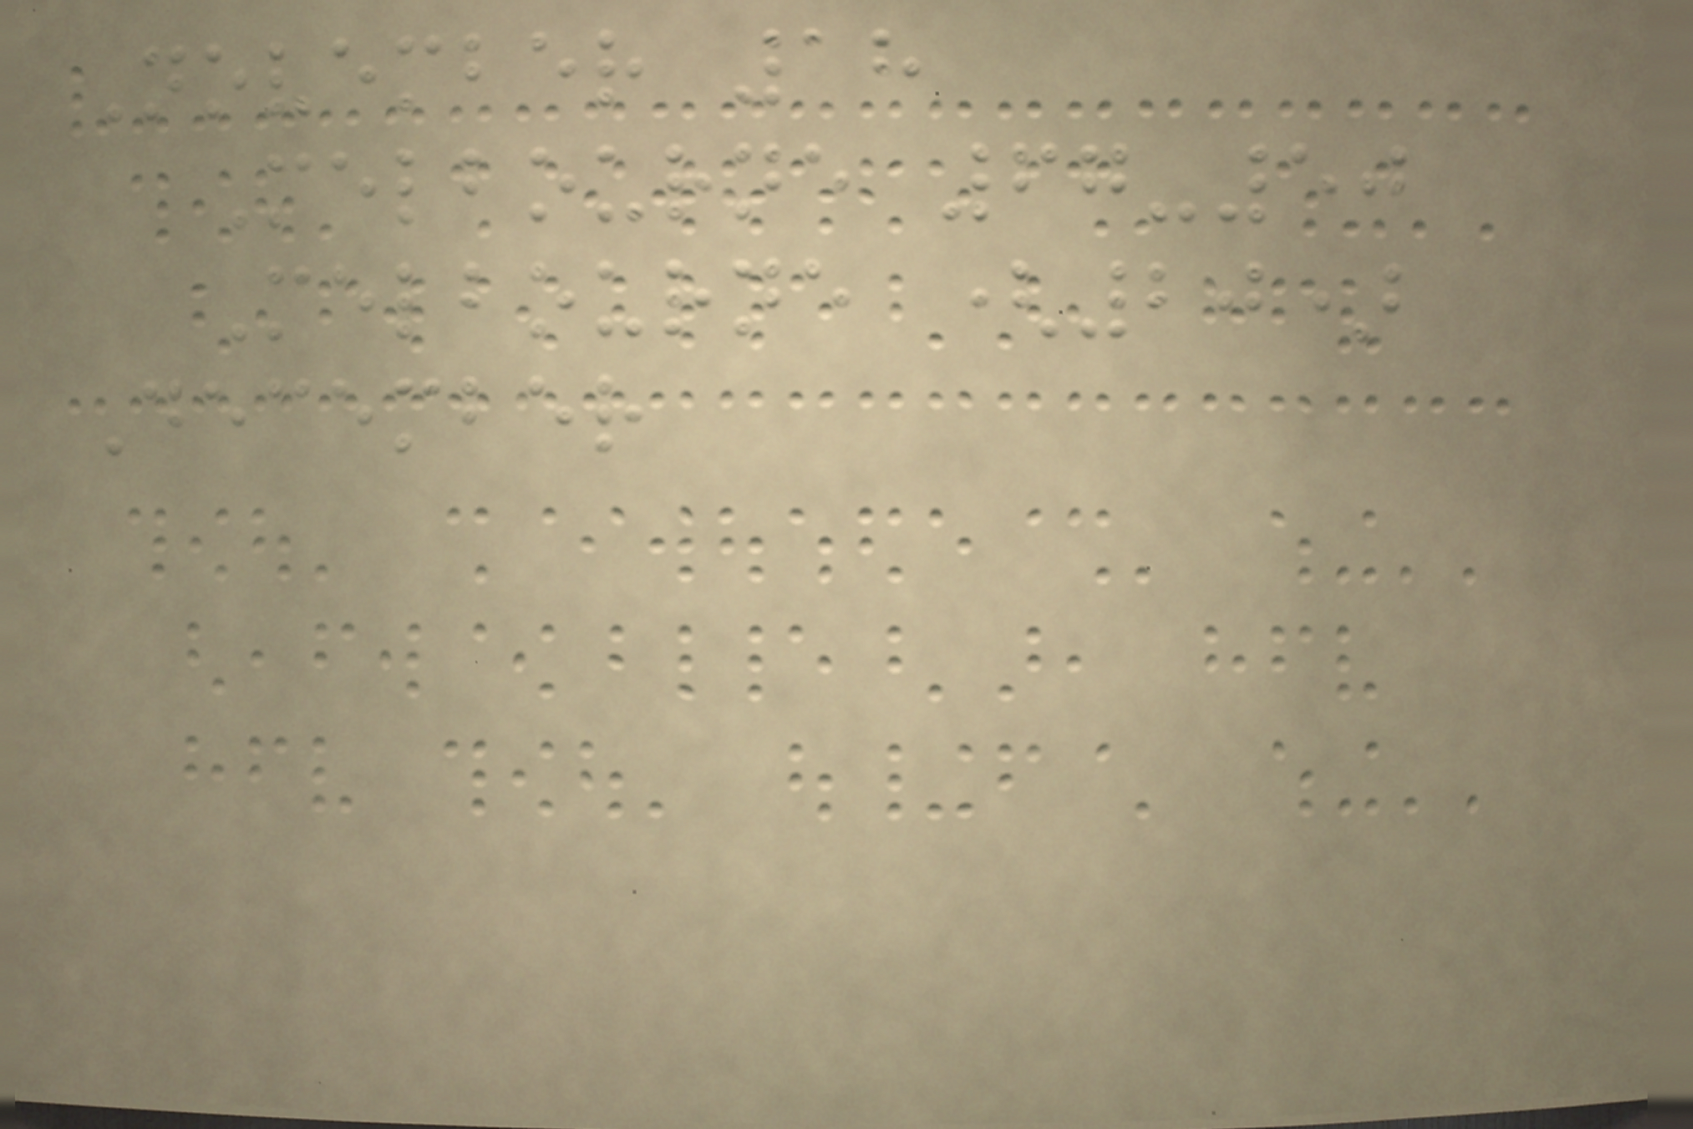November 18
Melbourne 67-50
Melbourne (20)
December
